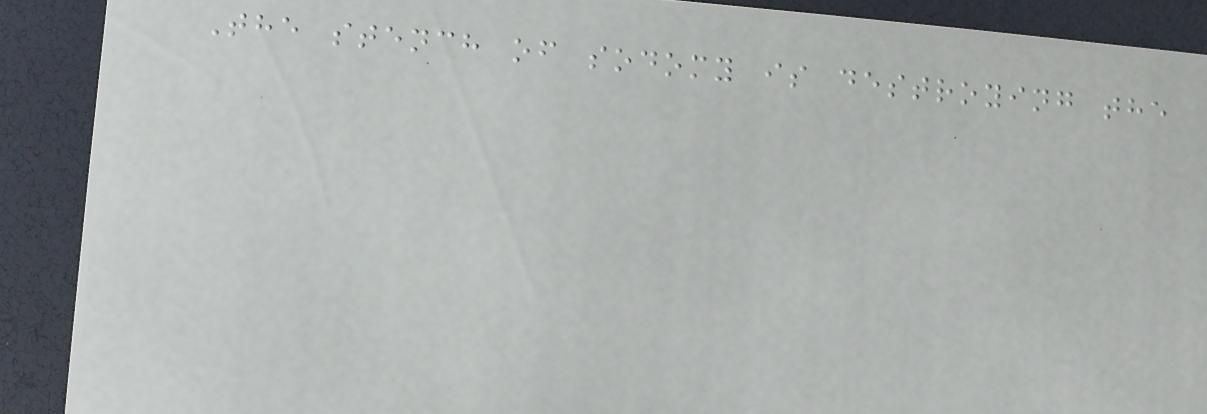The stench of sodomy is destroying the
